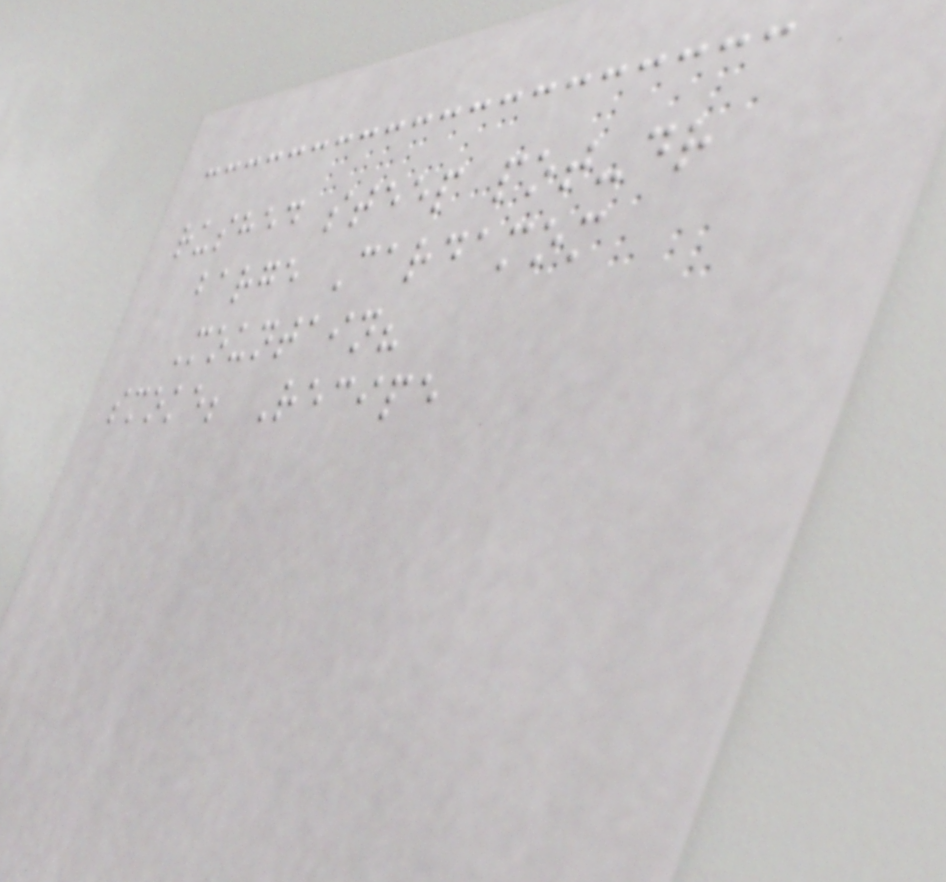rushed steep pot-dr
barge Cardamom
Mountain?
smoke; Recipe
